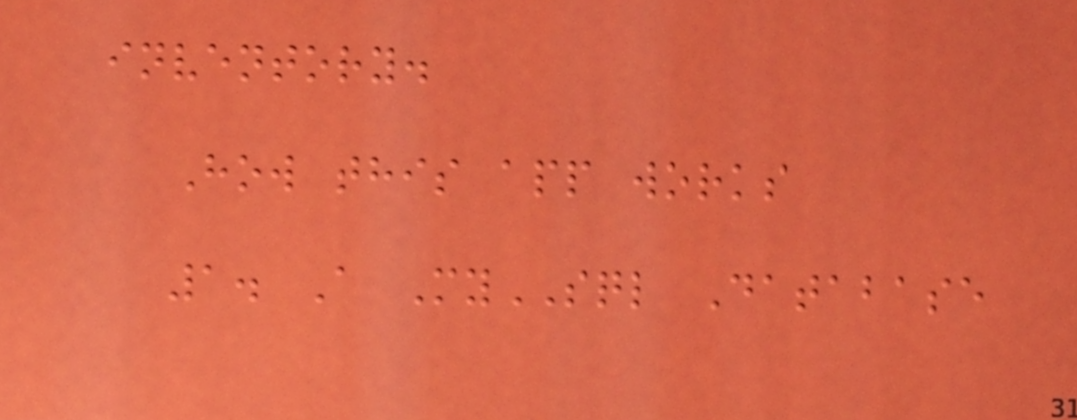inventory.
How this app works
1. A MySQL Database
